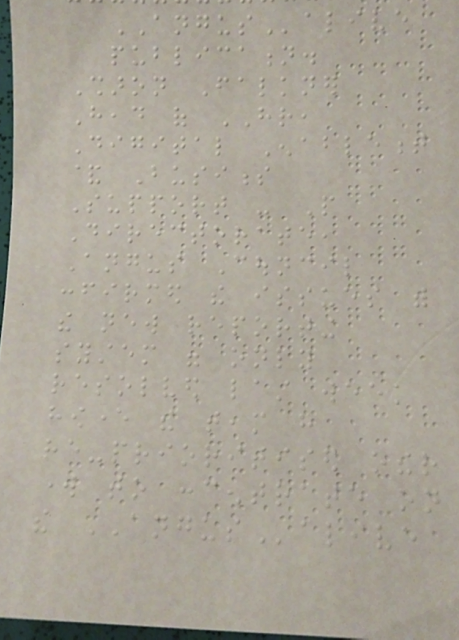ANGUSalive
publication.
Sharon Falkner
Head of HR,
Digital Enablement
& Business
Support - People
Directorate,
Angus Council
confirmed the issues with
the new reporting
system were only
resolved last week
however the team have
re-prioritised other
work to concentrate on
the ANGUSalive
